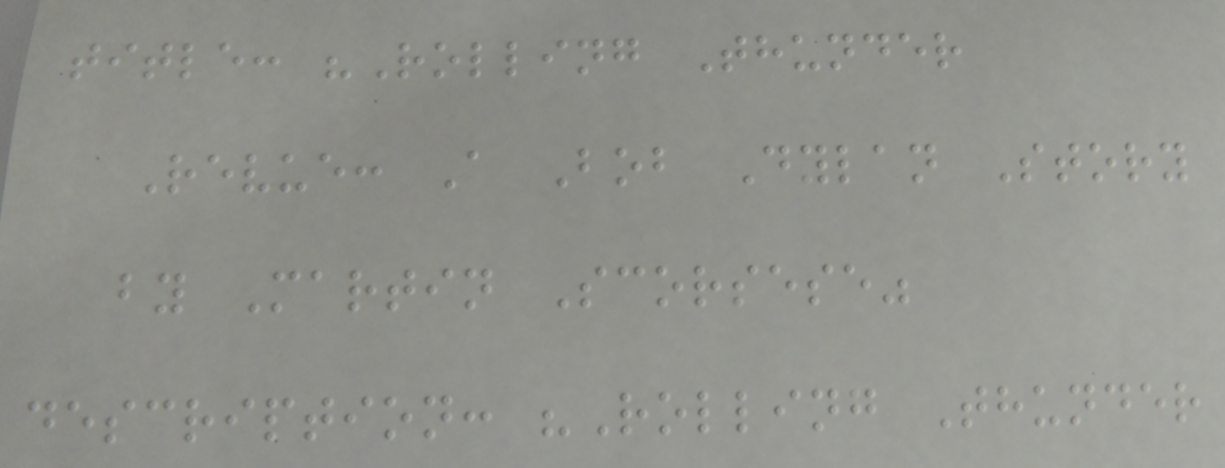title: "Rolling Thunder
Revue: A Bob Dylan Story
by Martin Scorsese"
description: "Rolling Thunder
